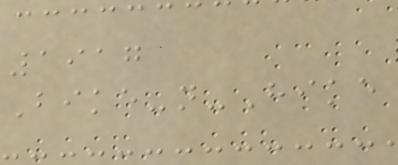1917
Bike-n-Hike
